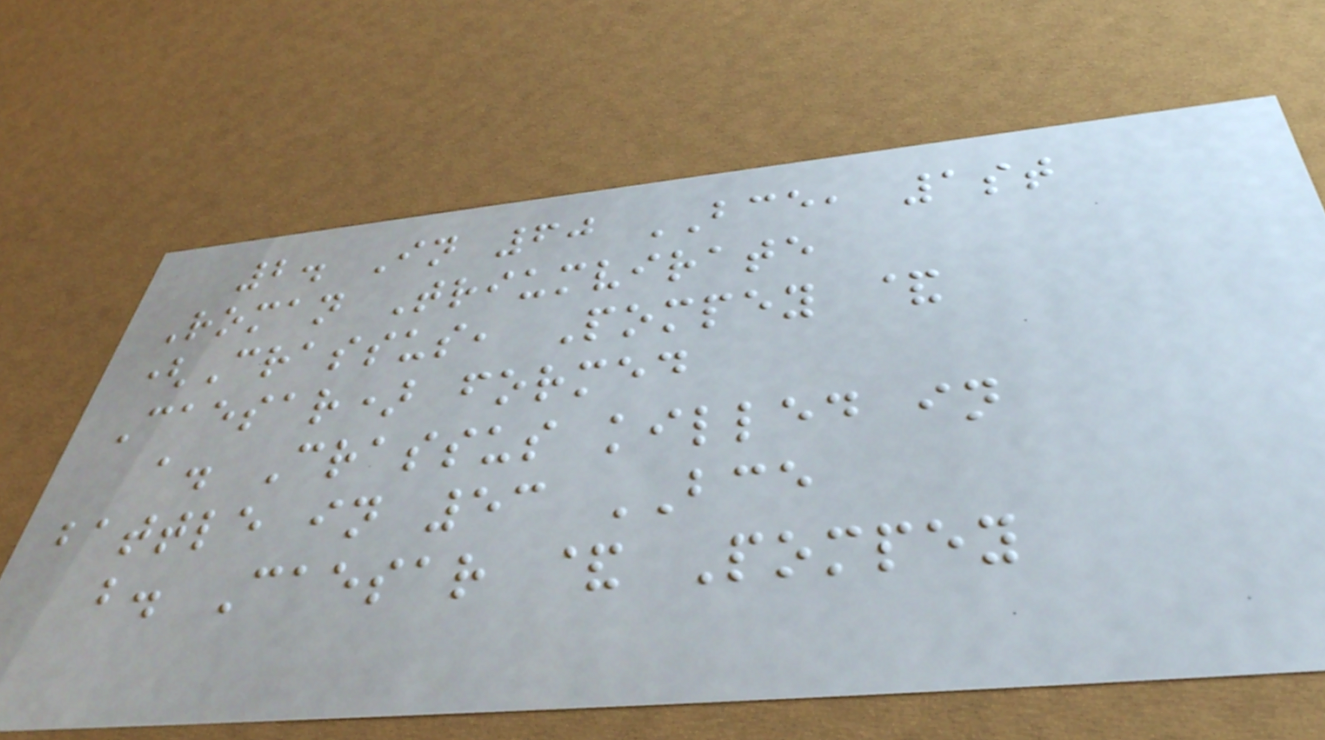2. In 60 BCE, 1st
Roman Triumvirate
(Crassus, Pompey &
Caesar) formed
a. Crassus killed in
battle in 53 BCE
b. Caesar & Pompey
